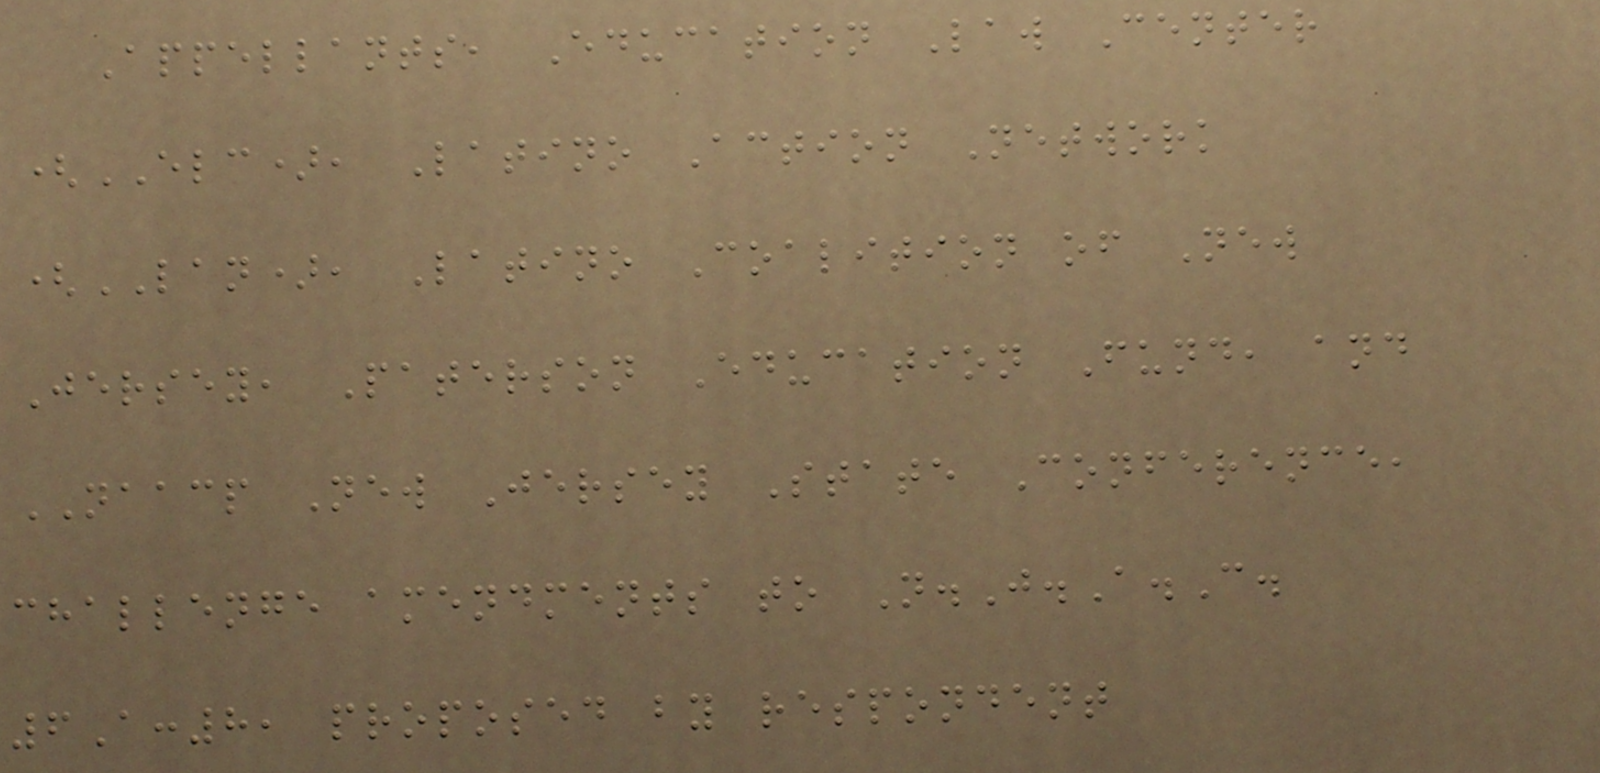Appellants, Education Law Center
(ELC), Latino Action Network
(LAN), Latino Coalition of New
Jersey, Paterson Education Fund, and
NAACP New Jersey State Conference,
challenge amendments to N.J.A.C.
6A:8, proposed by respondent
